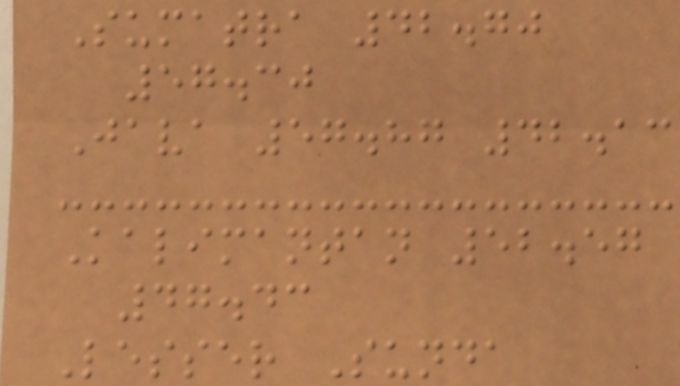Sumatra 42.70
57.30
Java 57.87 42.13
Kalimantan 52.57
47.43
Lesser Sunda
